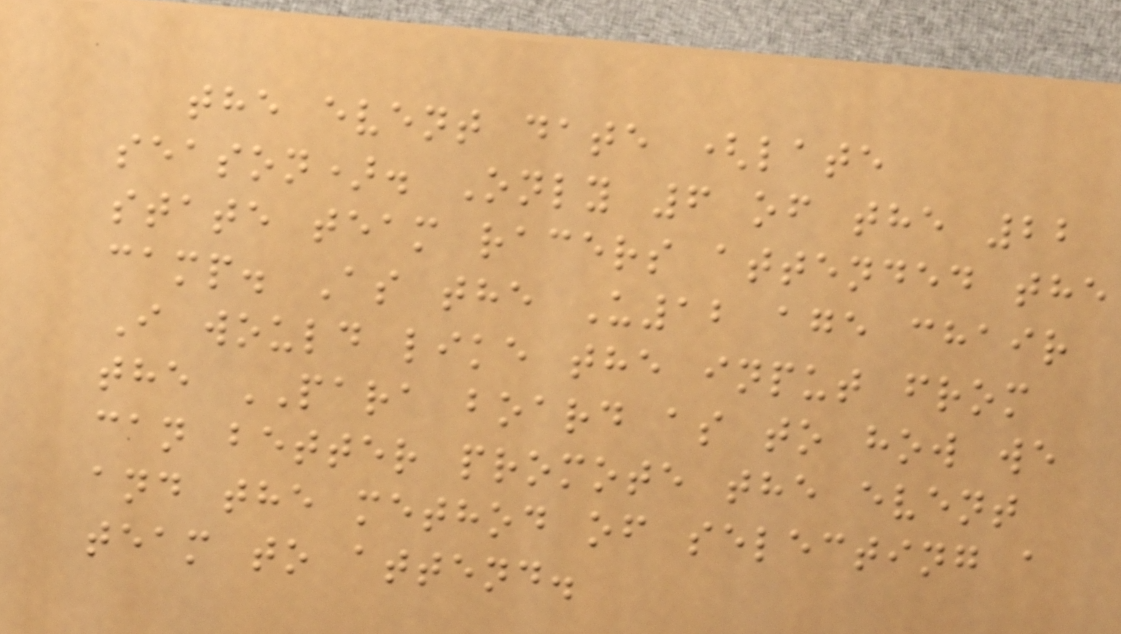the event date (late
season). Only 6 of the 22
state team racers attended the
camp. As the U12 age chair
I would like the input from
the PARA board as to how we
can better promote the event
and the method of selecting a
team to attend.
